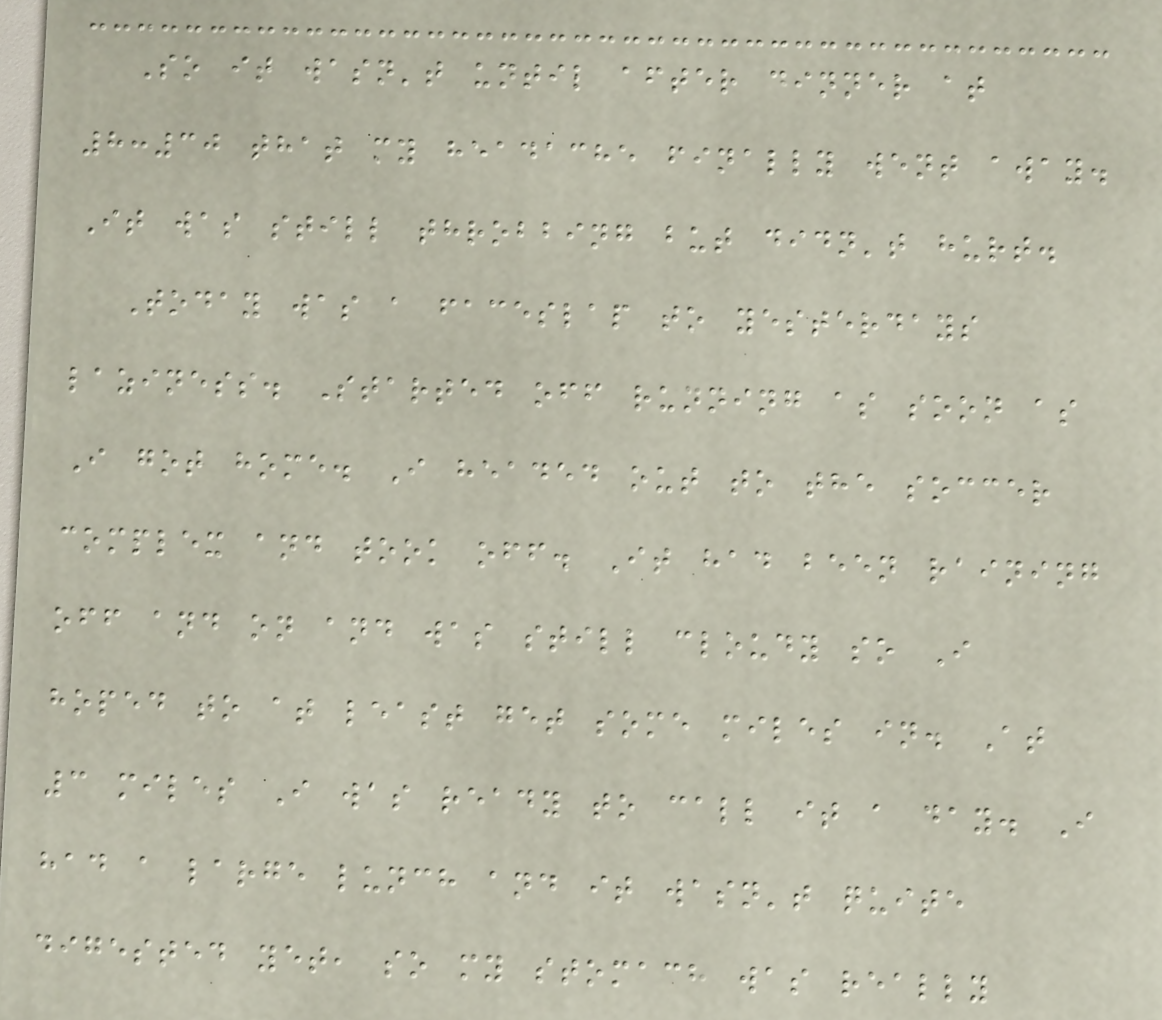So it wasn't until after dinner at
8:30 that my headache finally went away.
It was still throbbing but didn't hurt.
Today was a faceslap to yesterdays
laziness. Started off running as soon as
I got home. I headed out to the soccer
complex and took off. It had been raining
off and on and was still cloudy so I
hoped to at least get some miles in. At
3 miles I was ready to call it a day. I
had a large lunch and it wasn't quite
digested yet, so my stomach was really
